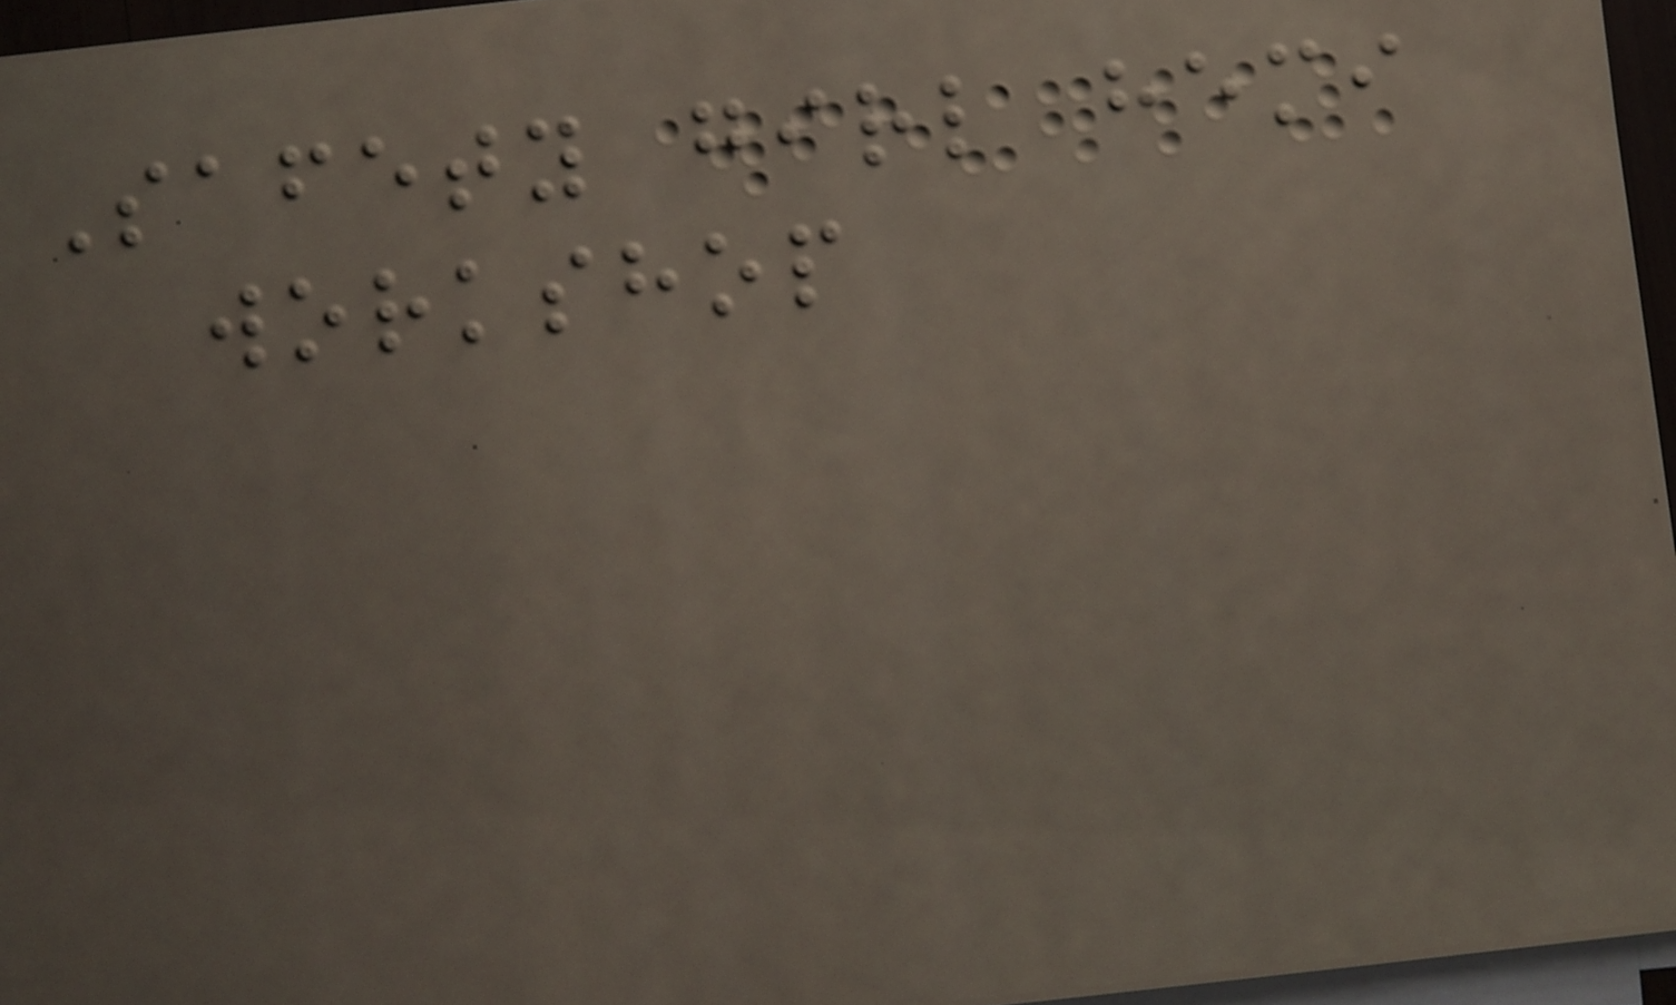Safety girl hemi
workshop
